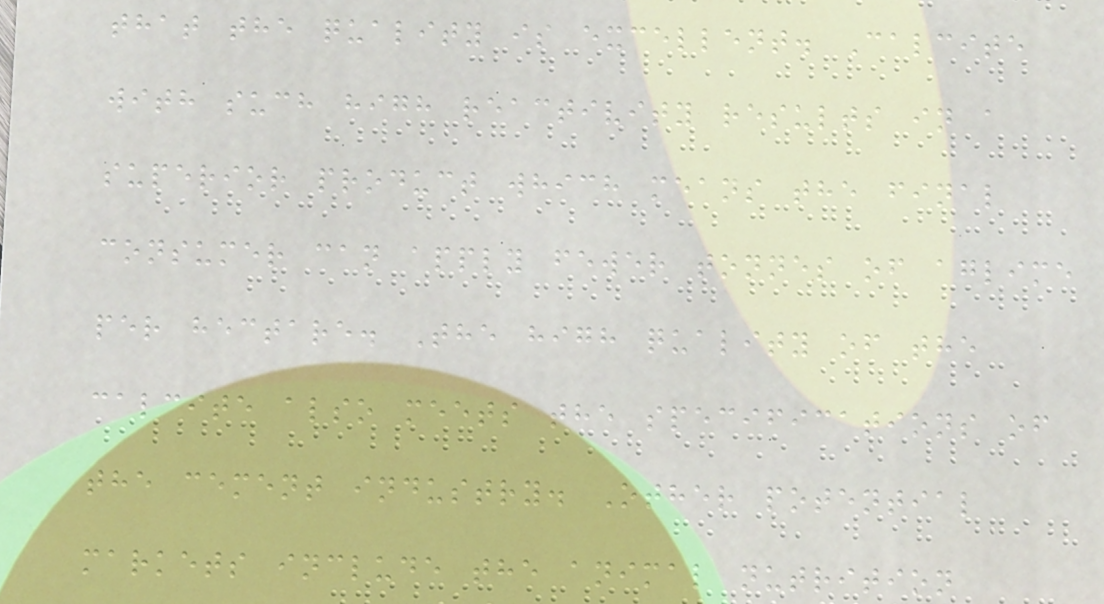that the quality is excellent. Calcite
with such high reactivity results in a
superior product which means the final
consumer can apply fewer tonnes of aglime
per hectare. The high quality of the
calcite also meets the specifications of
the cement industry. Other potential
markets include the animal nutrition
